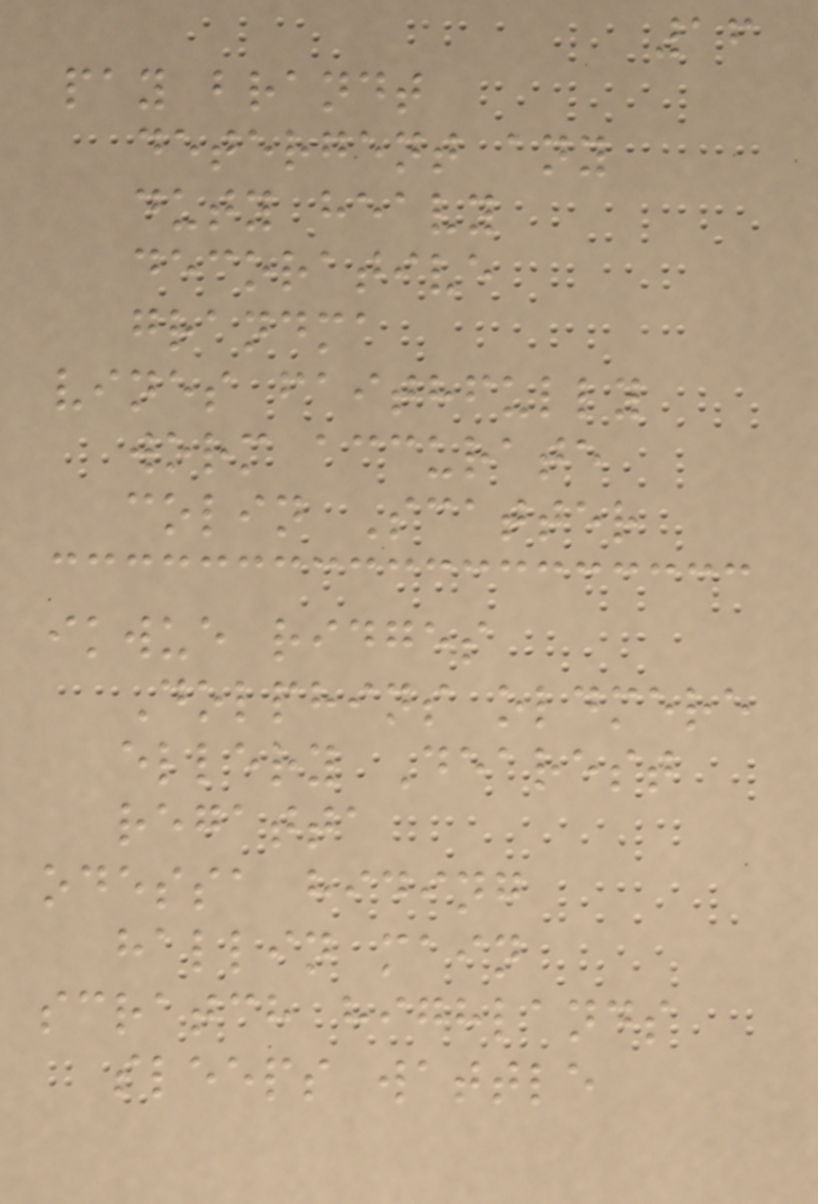16
pay brandt
detergent any
duty heavy
decorative
grandma
vines faithfully
worm accurate
colin Scatter
ikwue ridges
Dolphins oldmere
ellery Dearest
regatta
odessa hiding
hallin main
scratch highlands
sleeps wattle
